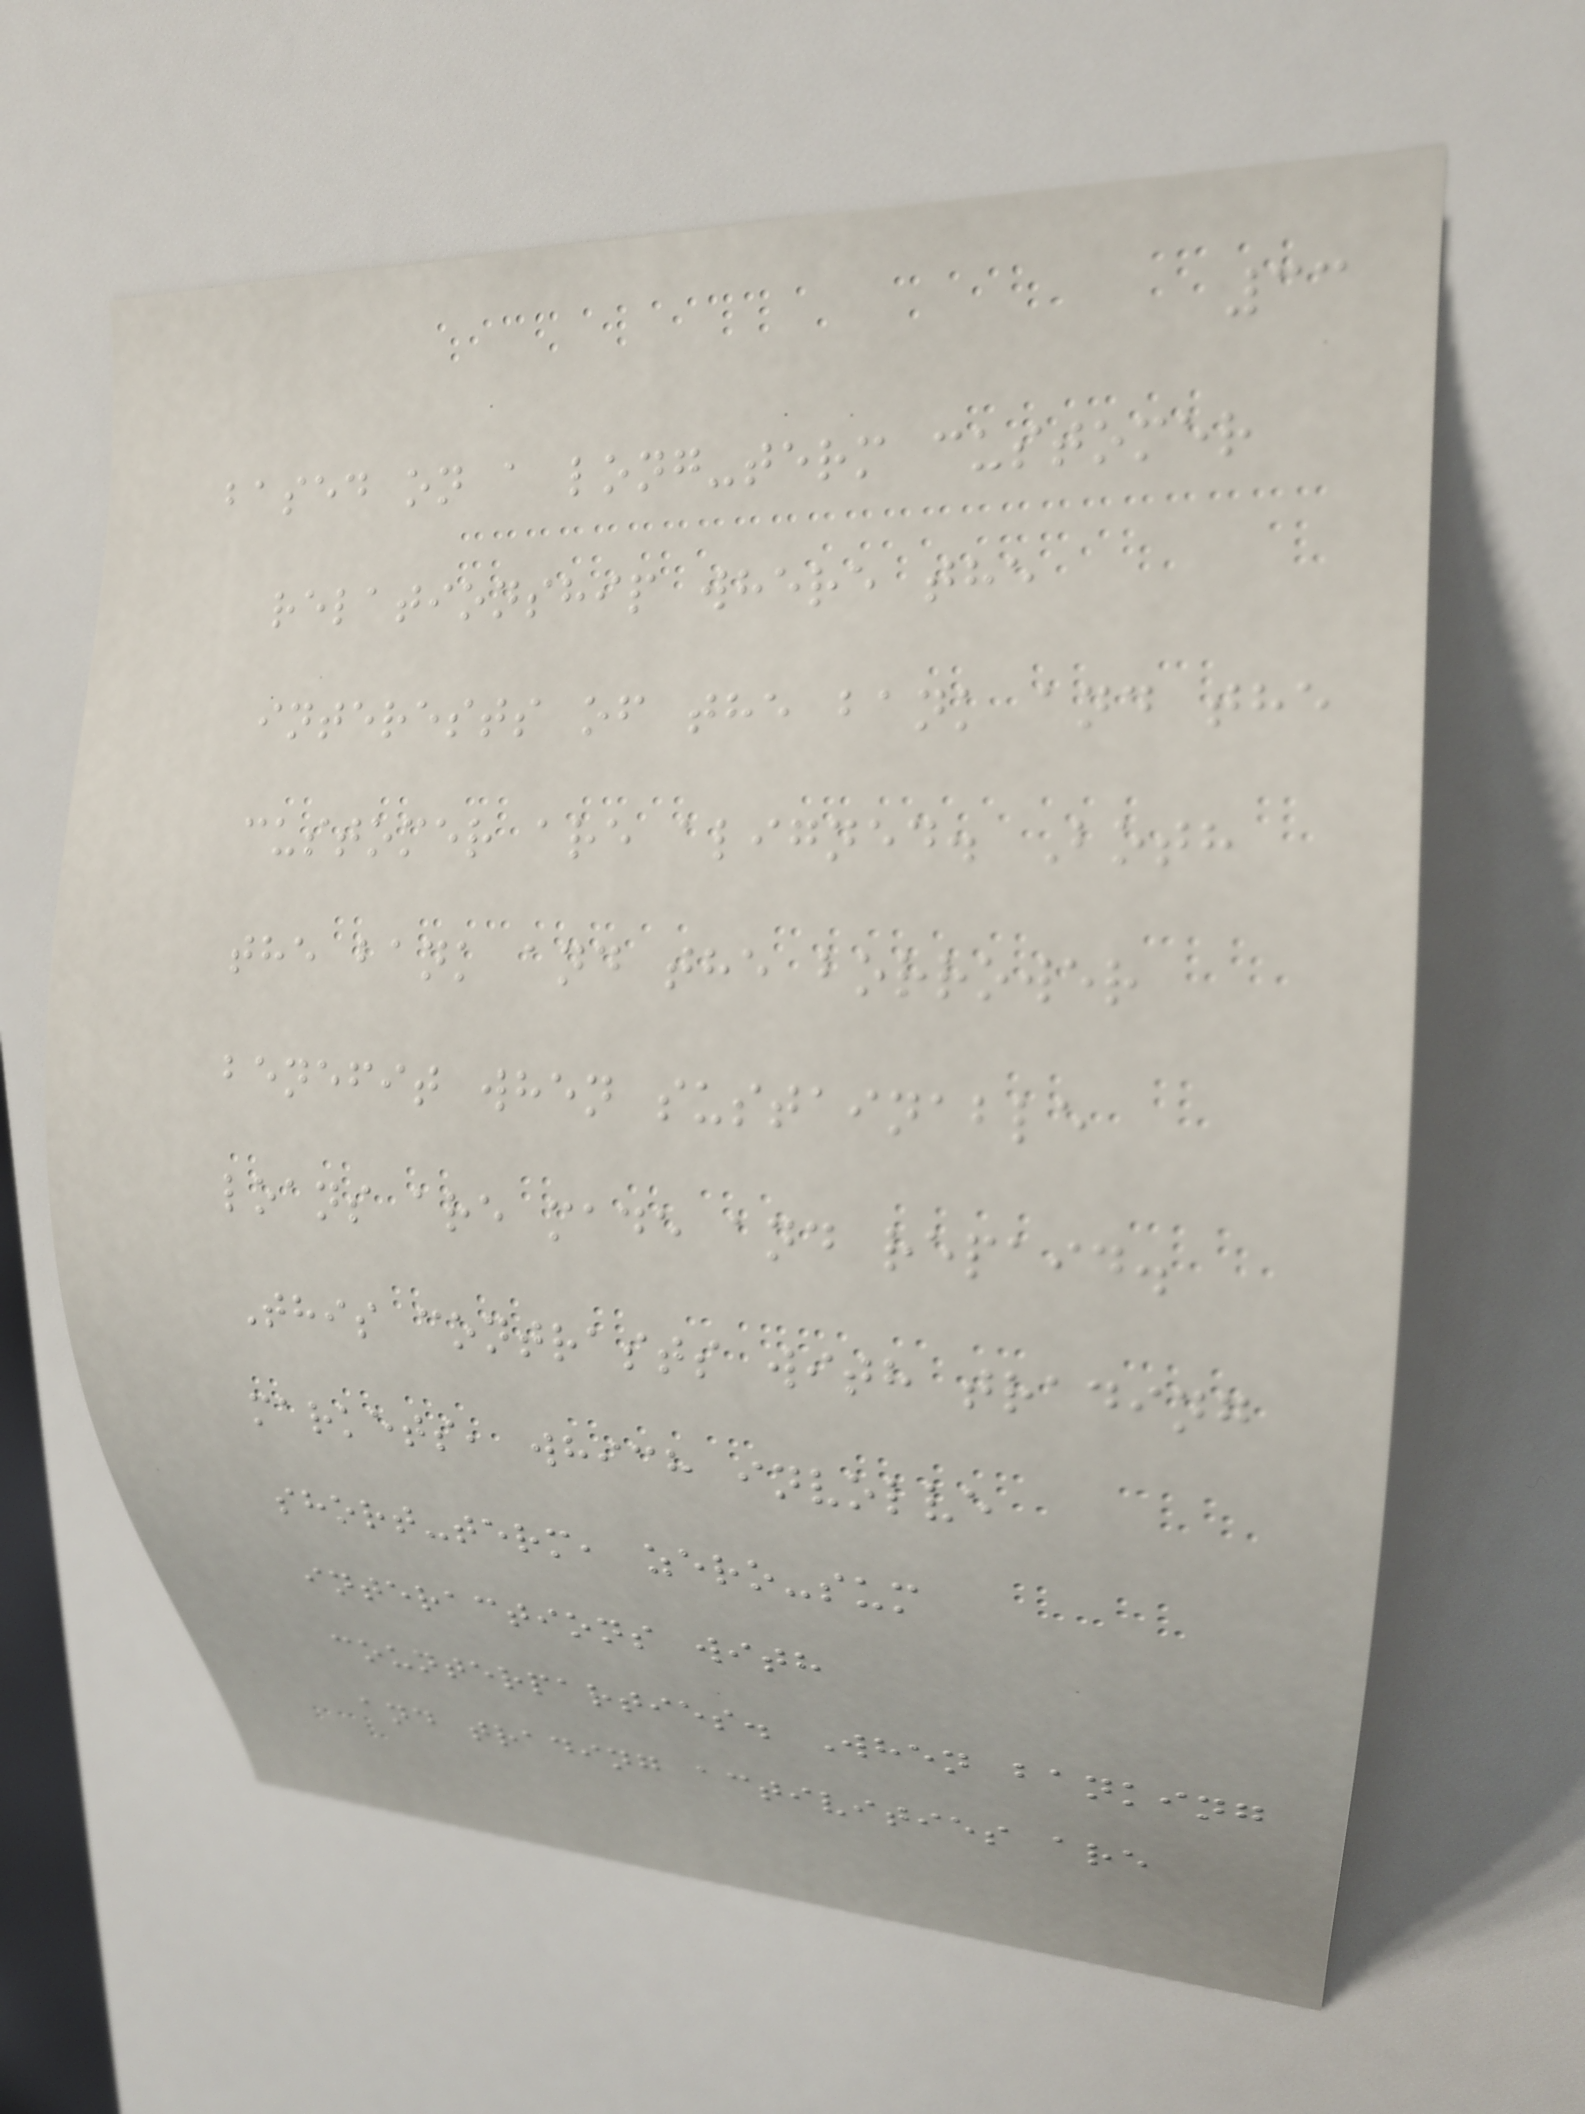33
based on a long-term customer
relationship where the
interests of the bank and the
customer are aligned. Both
the bank and the borrower
benefit when sustainable
loans are made and repaid.
This contrasts with trading
markets, which involve
short-term, zero-sum
interactions with
counterparties. When banking
and trading activities are
